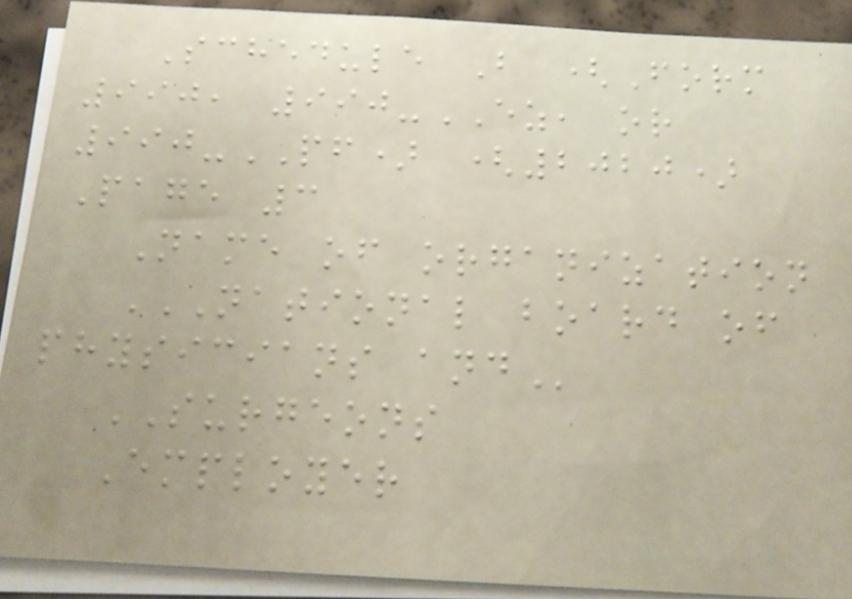Schedule B (Form
990, 990-EZ, or
990-PF) (2020)
Page 3
Name of organization
NATIONAL BOARD OF
PHYSICIANS AND
SURGEONS
Employer
